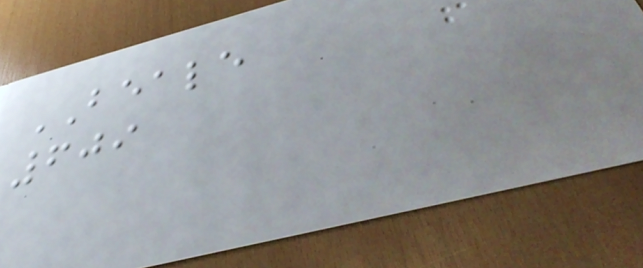BEALE
609
